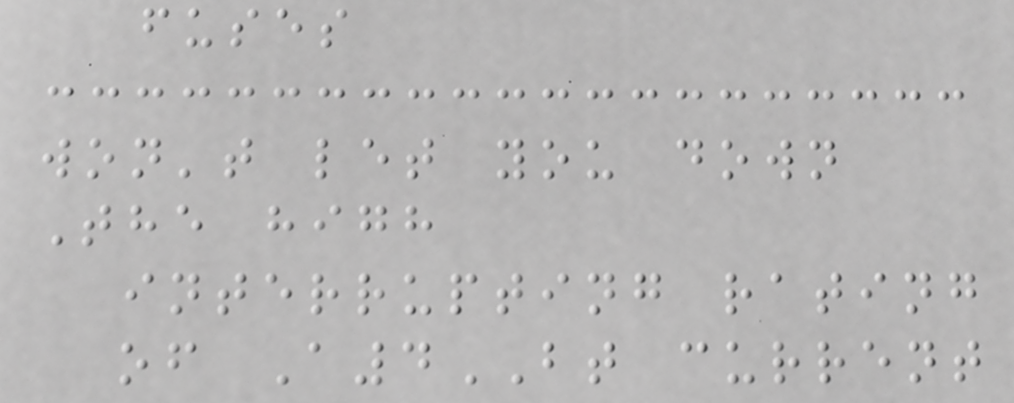fuses
won't let you down
The high
interrupting rating
of A4BT current
